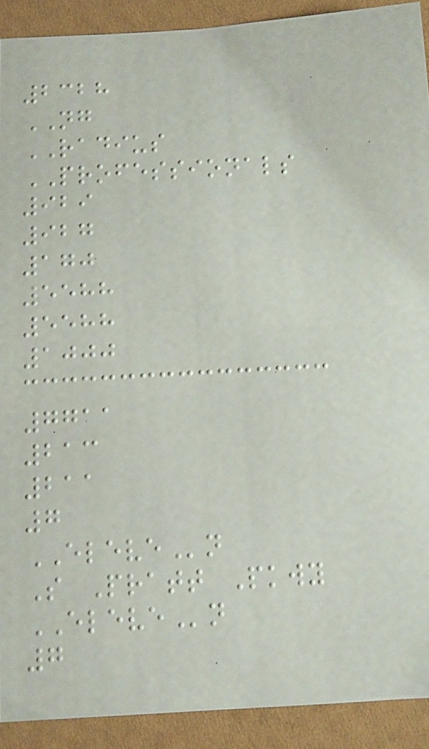2328
NG
RADIUS
PROFESSIONALS
929
927
170
5588
5588
1000
7711
213
211
7
ELEVEn
S Pratt Pkwy
ELEVEn
7
